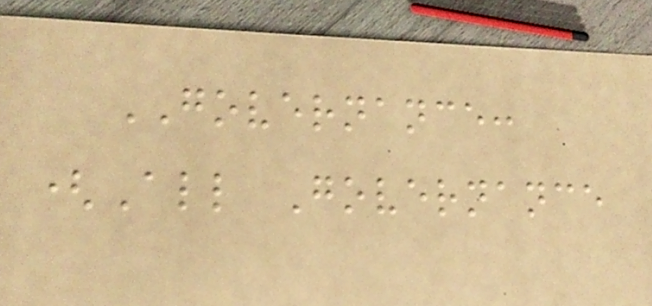GOVERNANCE:
(All Governance
